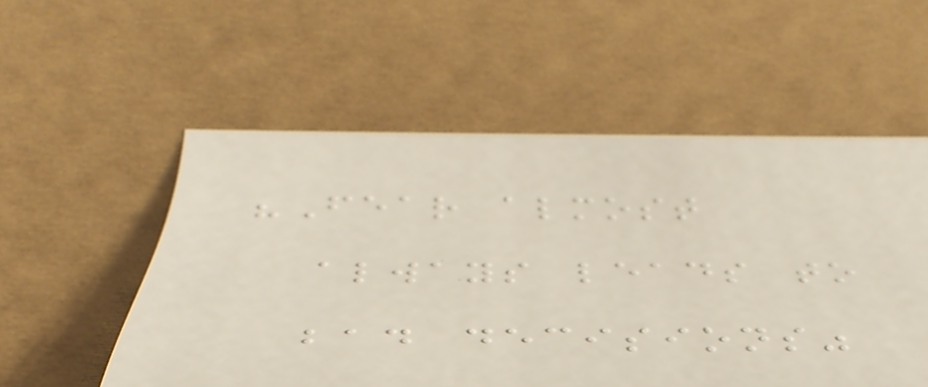"Fear almost
always leads to
bad decisions"
